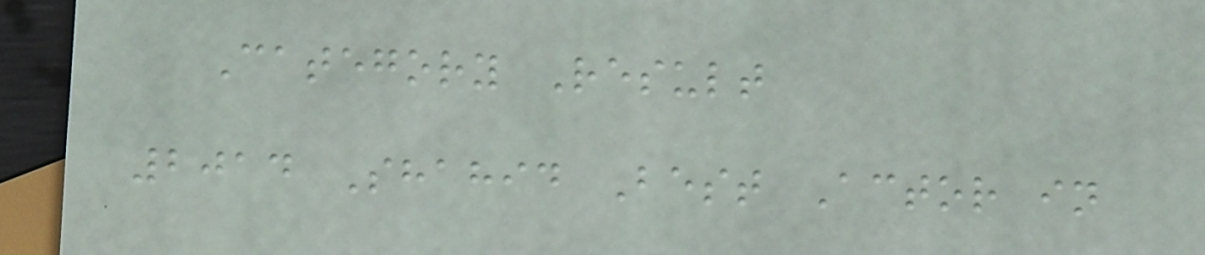Category Result
2014 Shahid Best Actor in
